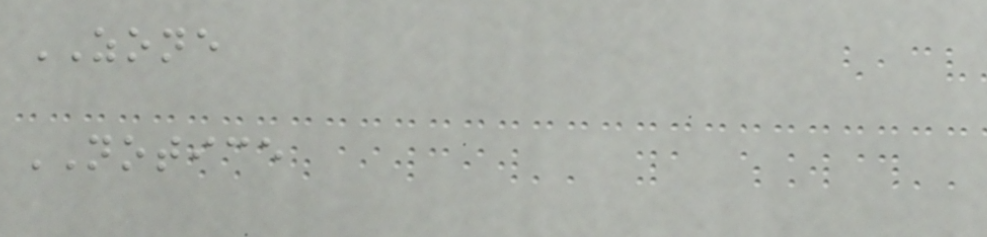ZONE
NOTICE
